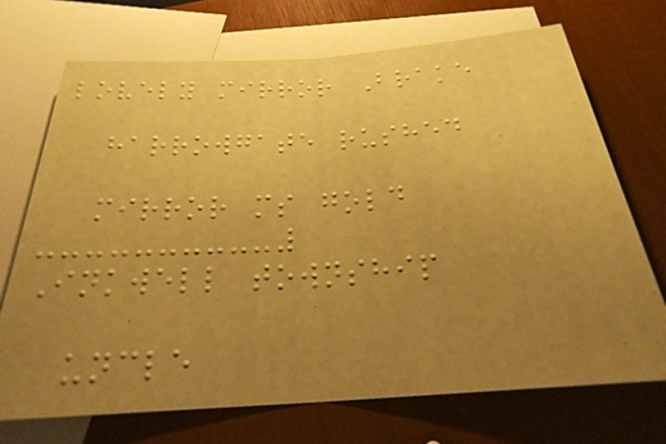lovely mirror Brake
harrowgate rushed
mirror ms gold
Inkwell township
uncle
